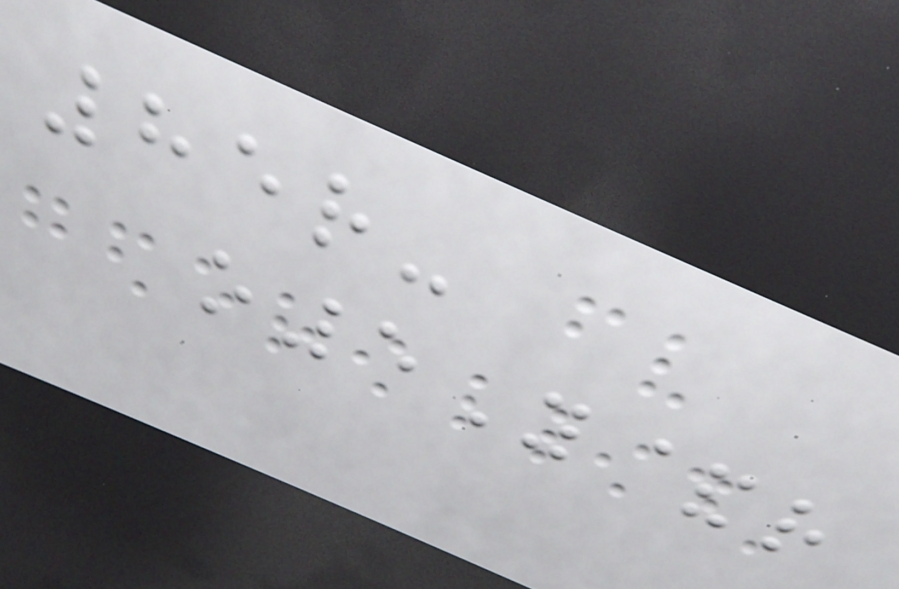85r-
o5Y&r
